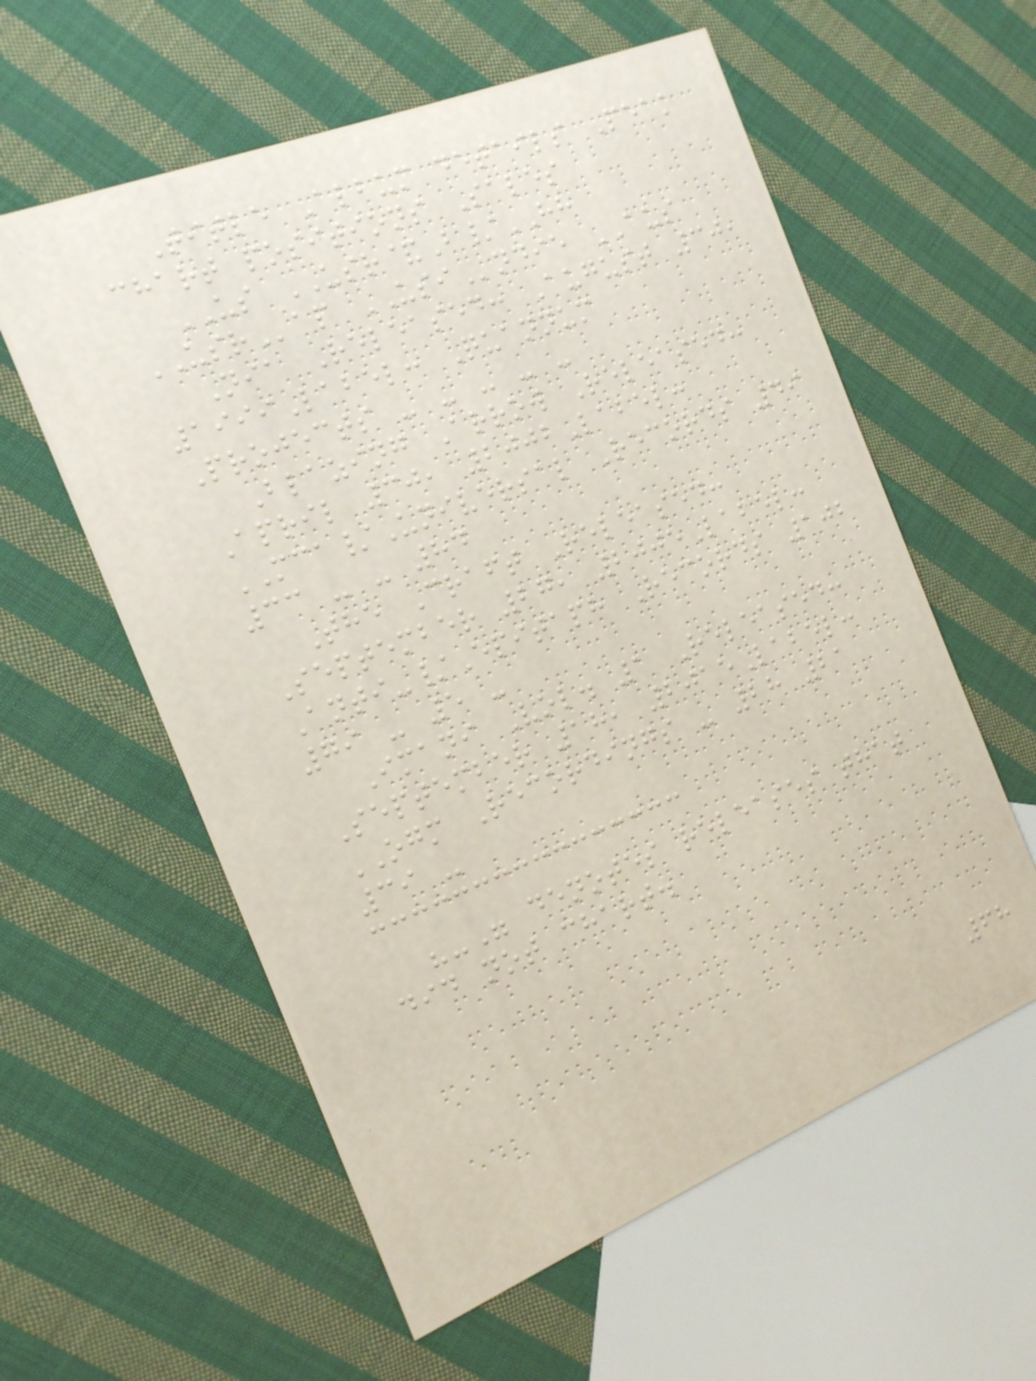Title Album details Peak
chart positions Sales
US USR&B/HH
USRap USIndie AUS
Nia Released: August 30,
1999Label: Quannum
Projects - - - - -
Blazing Arrow Released:
April 30, 2002Label:
MCA/Universal Records 49
33 - - 84
The Craft Released:
September 27, 2005Label:
Anti-/Epitaph Records 102
79 - 5 -
Imani Vol. 1 Released:
September 18, 2015Label:
OGM Recordings - 28 21
39 -
"-" denotes releases that
did not chart.
68
